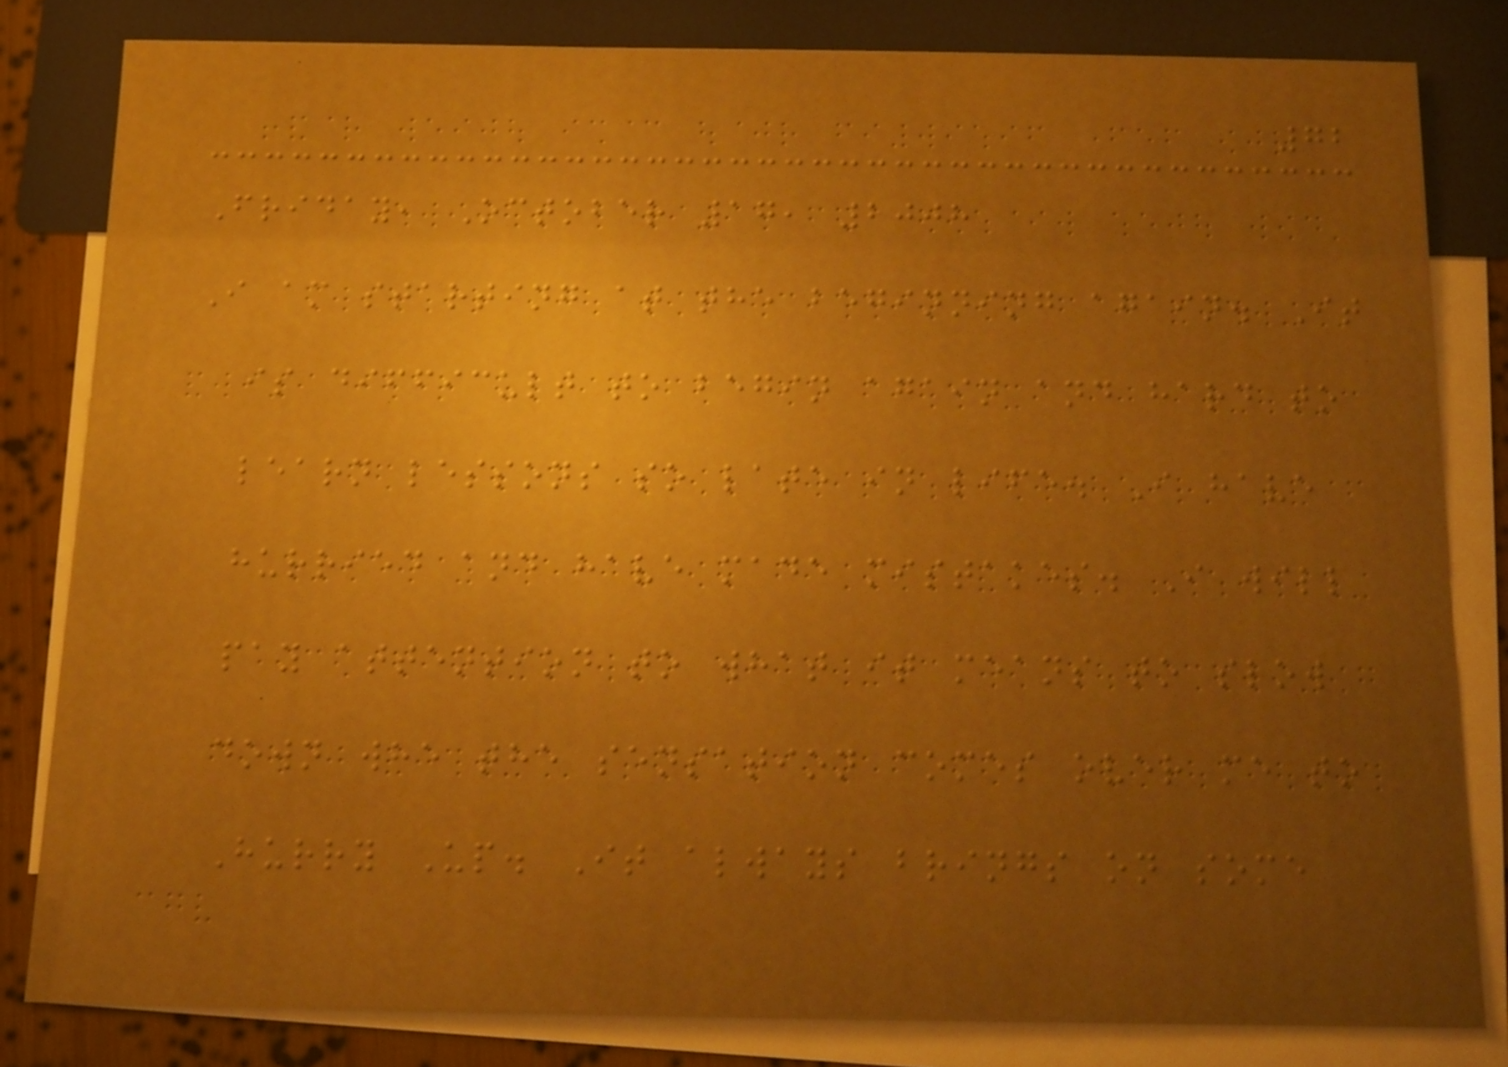72
Friday, October 17, 2008
I am starting at the beginning again. It
is difficult to begin again and hard to
learn lessons so late in life. I have
hurried and have made mistakes. I will
pay attention to what it means to slow
down whe the sensation comes over me to
Hurry Up. It always brings on some
